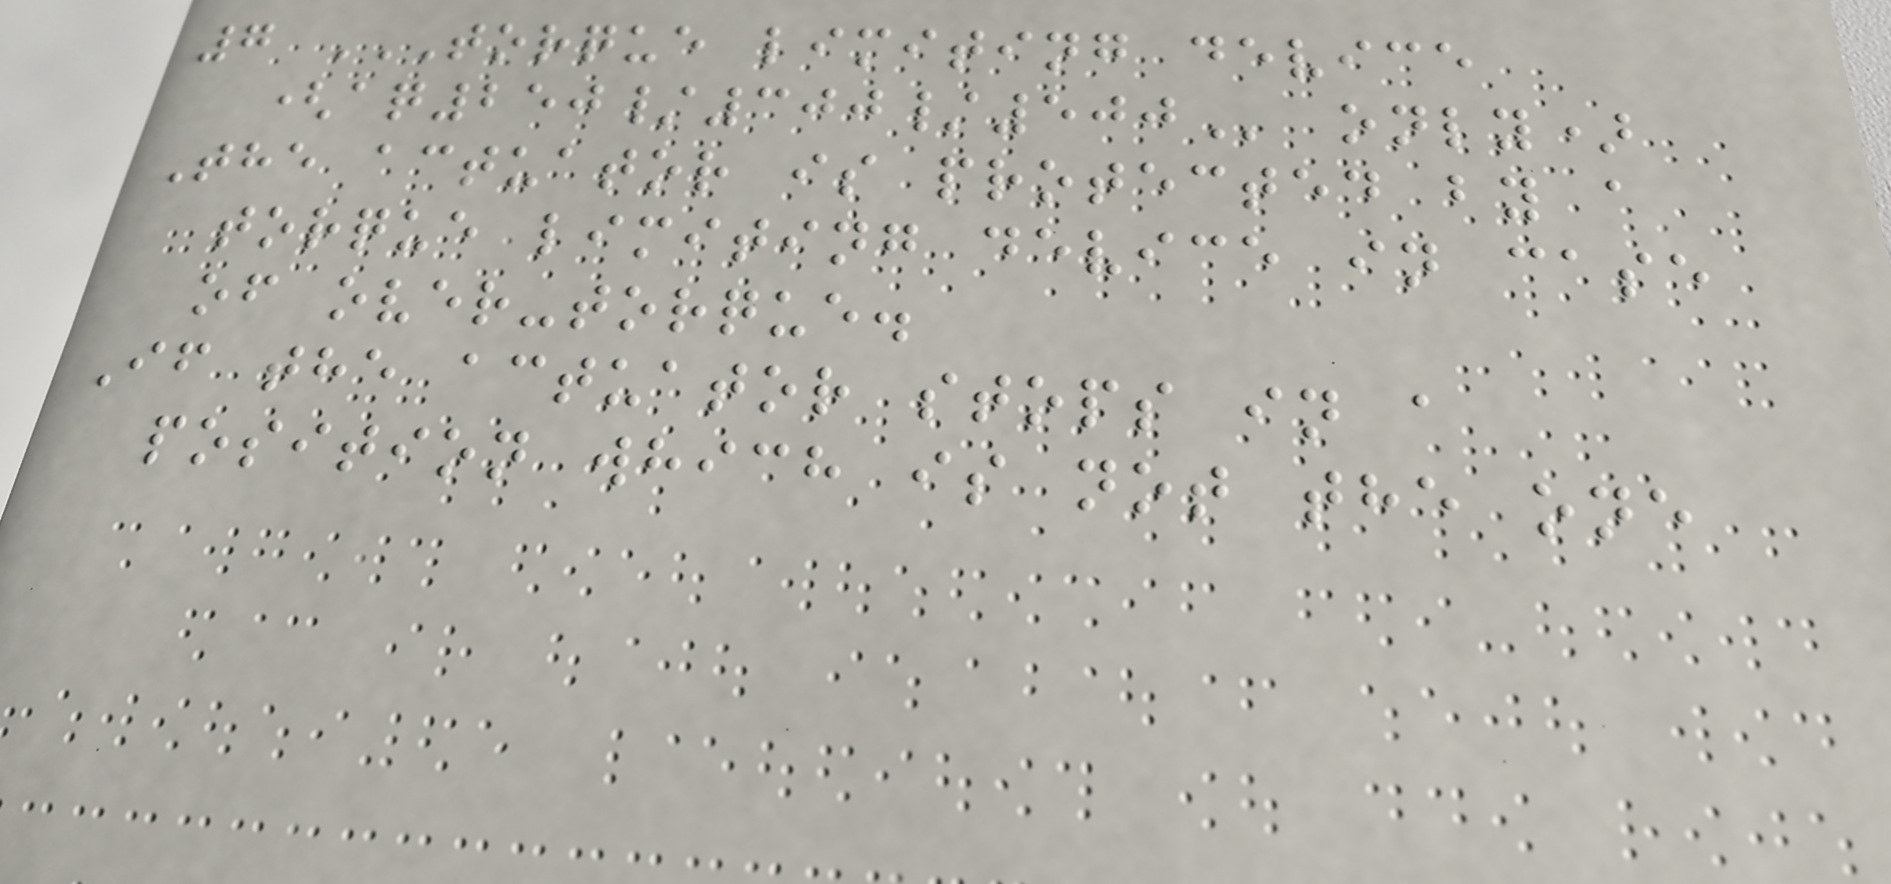7 TORQUE LIMITING DEVICE
(AQ250/300/500 only)
The actuator is protected by a
torque limiting device in case
of over-torque.
If the actuator stops in a
position which is not the one
